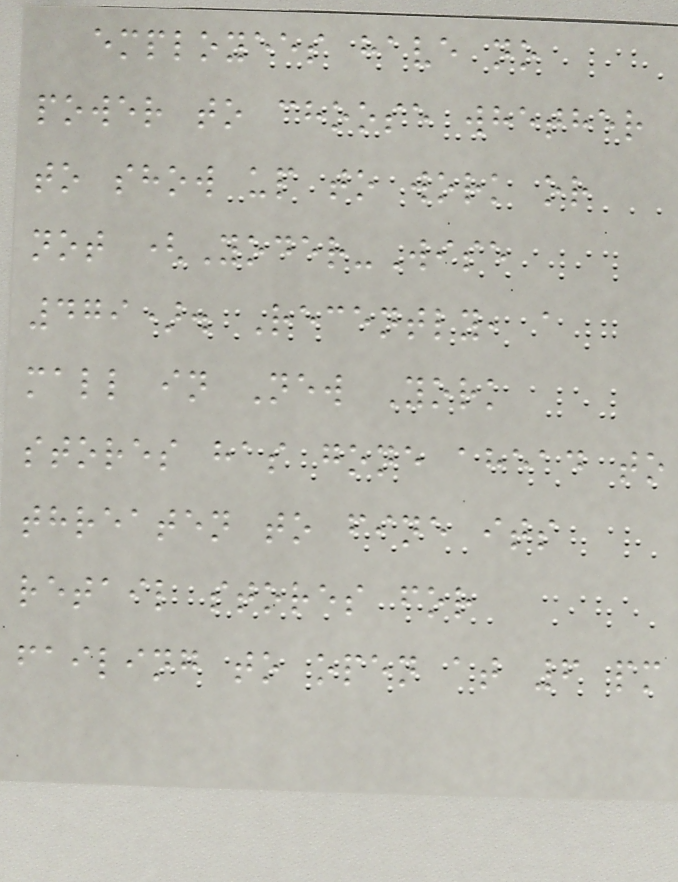employees have no
power to choose whether
to show up to work or
not (Yoder-Wise
479). Recently, a
mall in New York
stores has gone ahead to
threaten to fine its
retail stores for
failing to open at 6 pm
